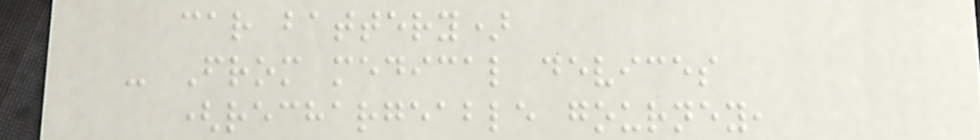car battery)
- From medical devices
(rechargeable gourney,
